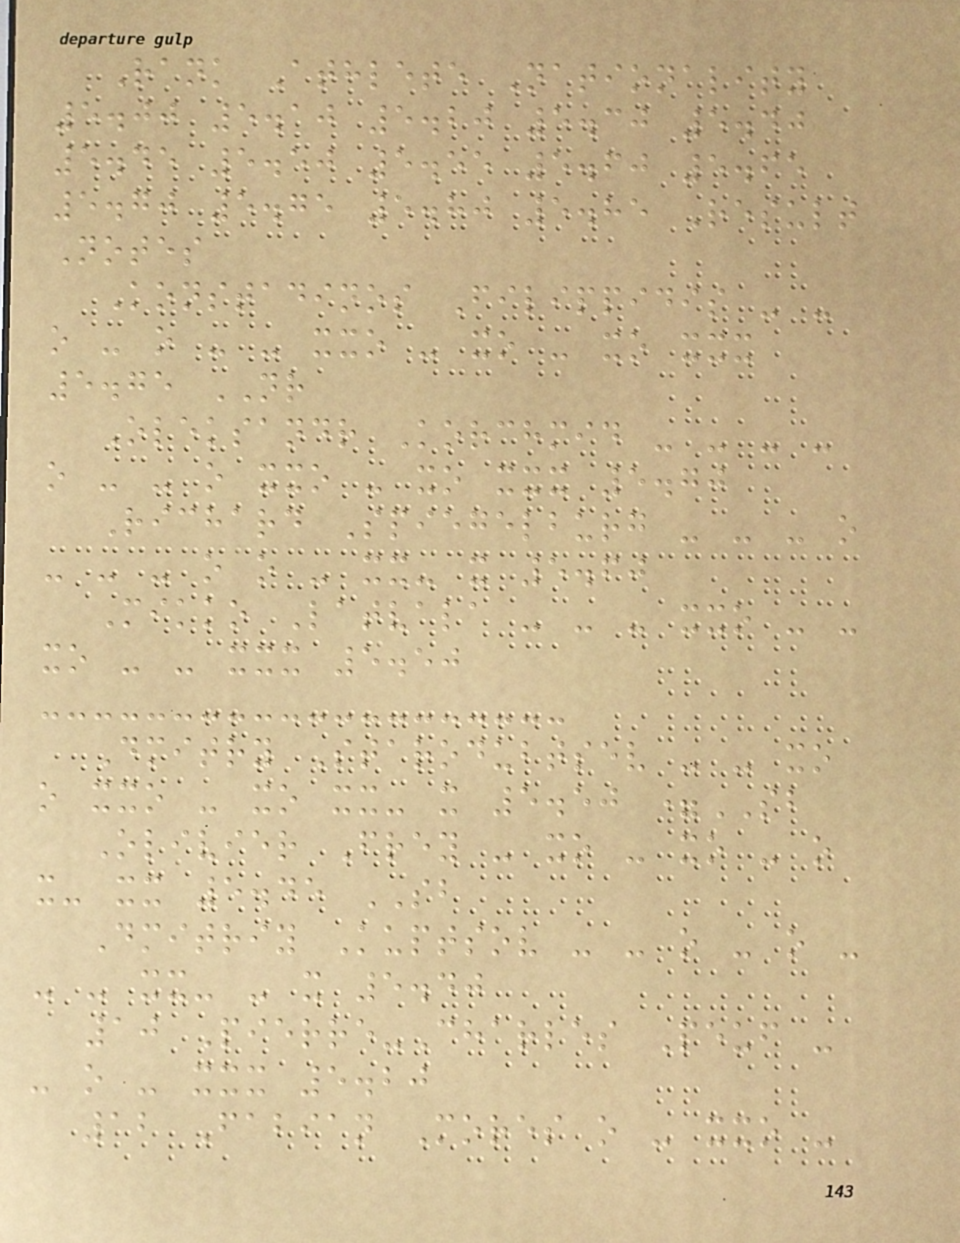Rank Athlete Nationality
5.00 5.10 5.20 5.30 5.40
5.45 5.50 5.55 5.60 5.65
5.70 5.75 5.80 5.85 Result
Notes
Konstadinos Filippidis - -
o - o - - xxo - xo - xo xxx
5.75 NR
Oleksandr Korchmid - - - -
o - - o xxo - xo xxx 5.70
Richard Spiegelburg - - - o
- - - o o - xx- x 5.60
Mikko Latvala - - - xxo - -
xo - - xxx 5.50
Dmitry Starodubtsev - - xo
o xxo - xo xx- x 5.50 =SB
Olivier Frey - xo - xo - o
x- xx 5.45 SB
Dmitriy Kuptsov - - o - o -
- - xx- - x 5.40
10 Pierre-Charles Peuf -
- o - xxx 5.20
12 Fabian Mores o - xxo -
